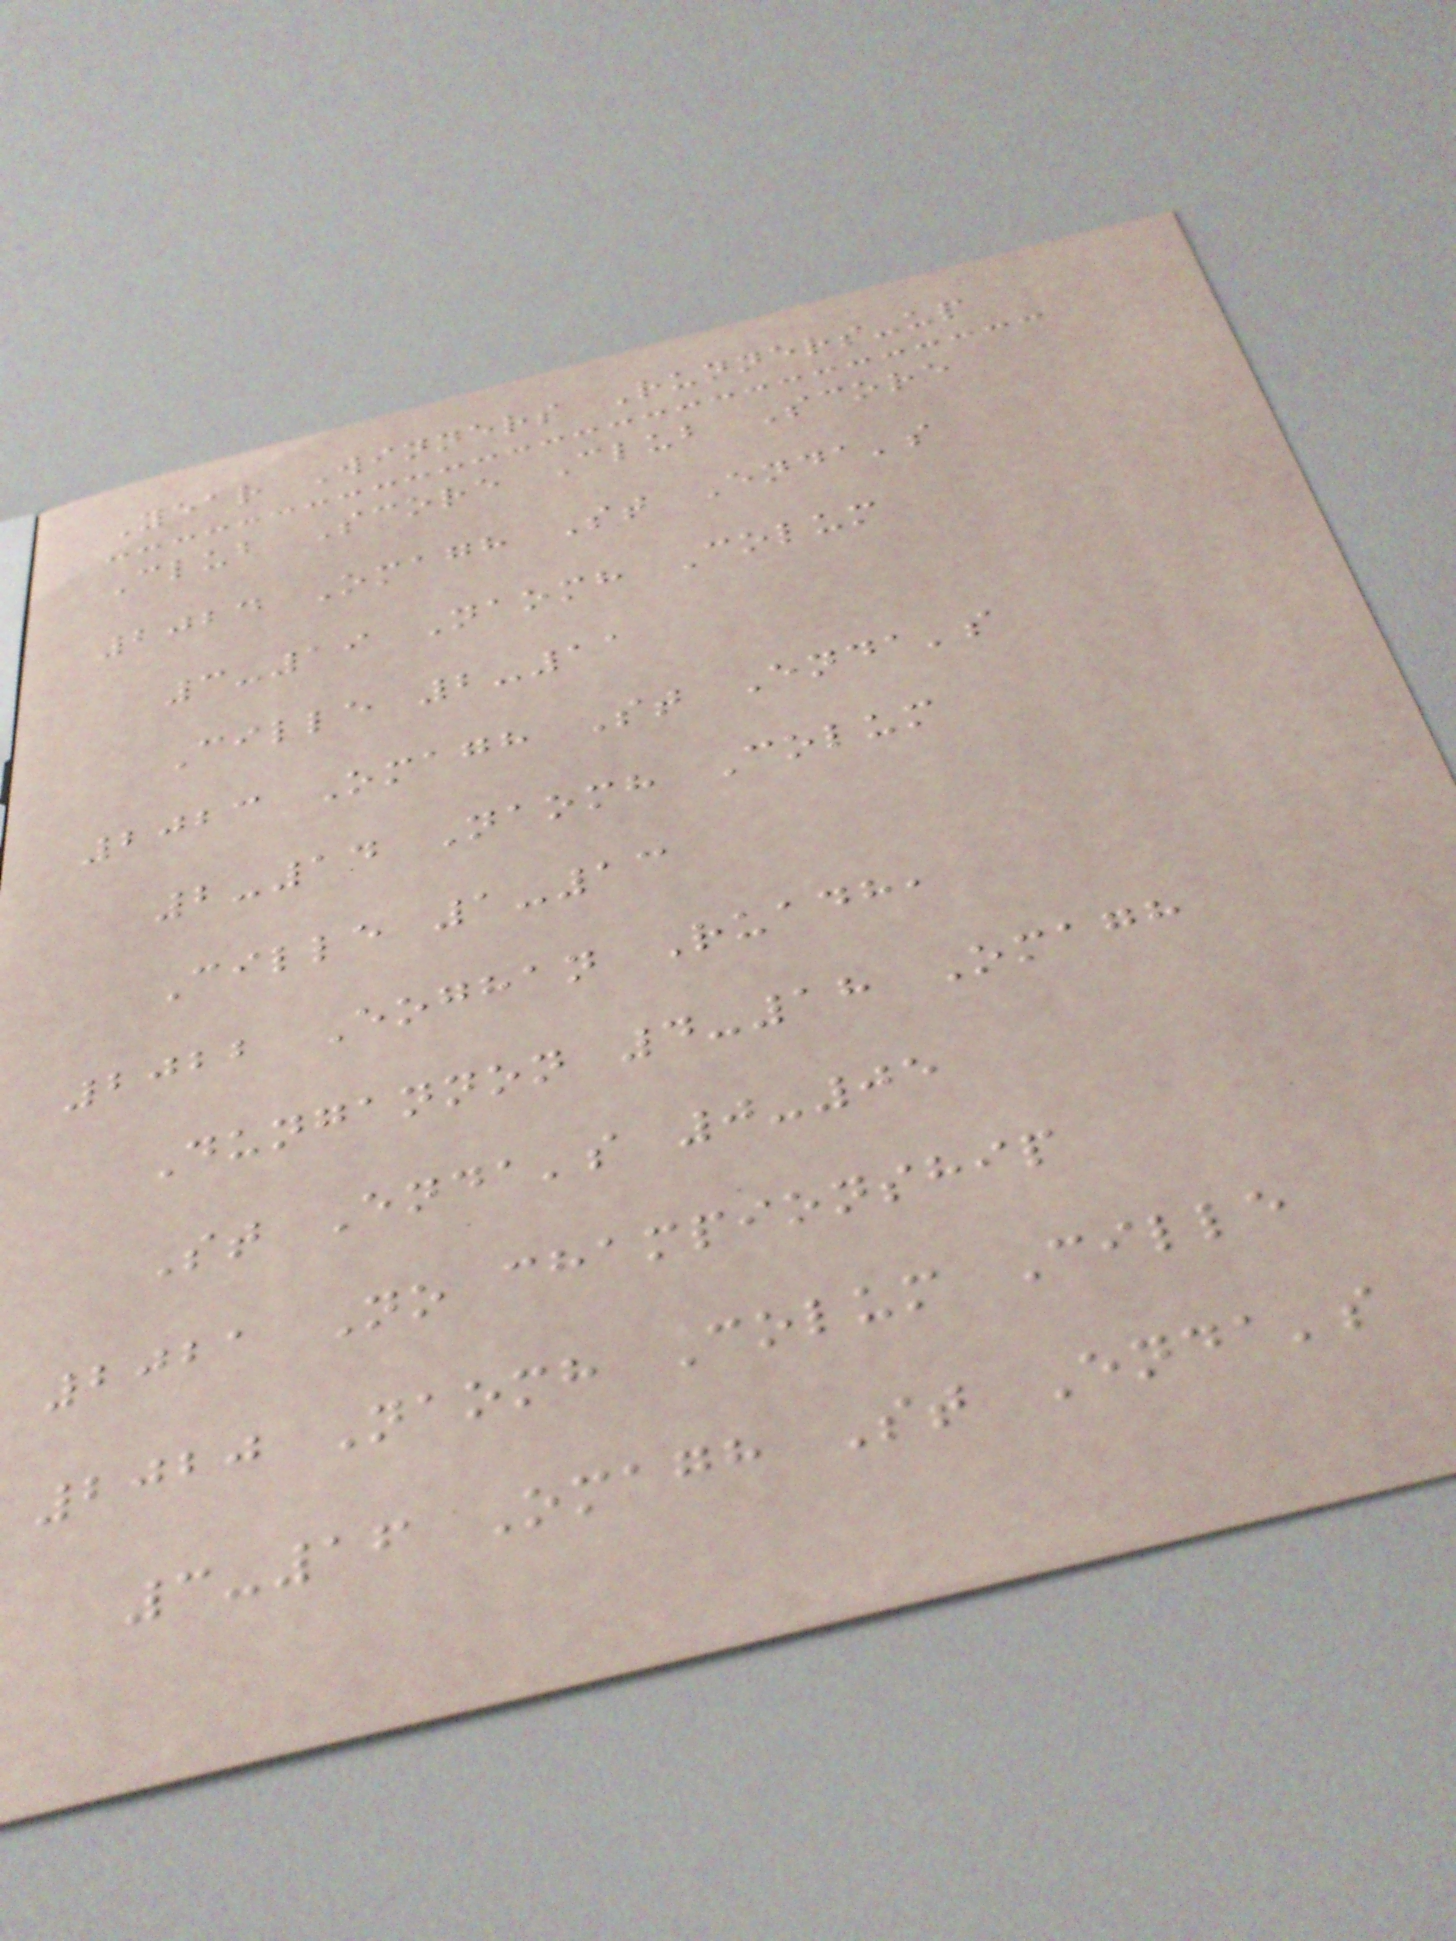Year Winners Runners-up
Club Score Club Score
2024 Omagh St Enda's
3-19 Naomh Colum
Cille 2-11
2023 Omagh St Enda's
2-14 Naomh Colum
Cille 1-13
2022 Eoghan Ruadh,
Dungannon 4-18 Omagh
St Enda's 0-05
2021 No championship
2020 Naomh Colum Cille
3-16 Omagh St Enda's
